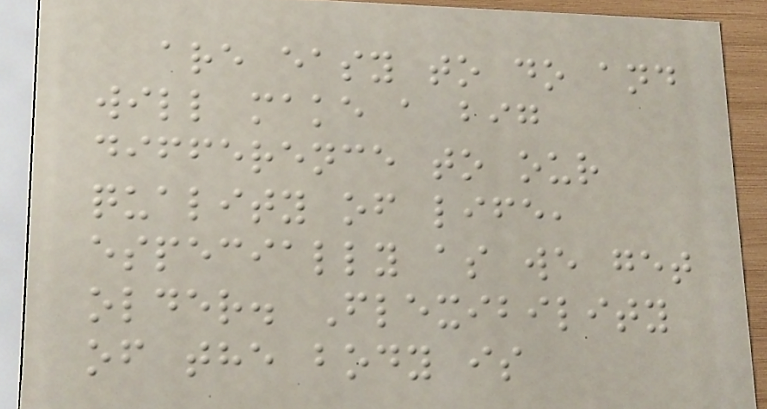are easy to do and
will make a big
difference to our
quality of life,
especially as we get
older. Flexibility
of the body is
